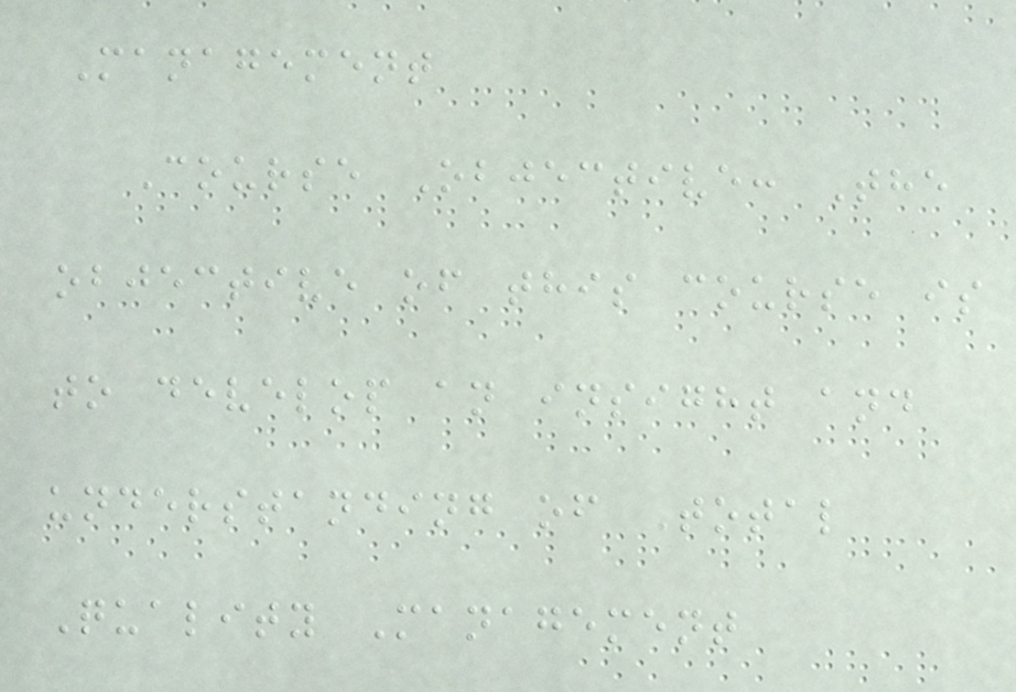Management
Course Objective: The
objective of this course is
to develop an insight and
understanding of Total
Quality Management
